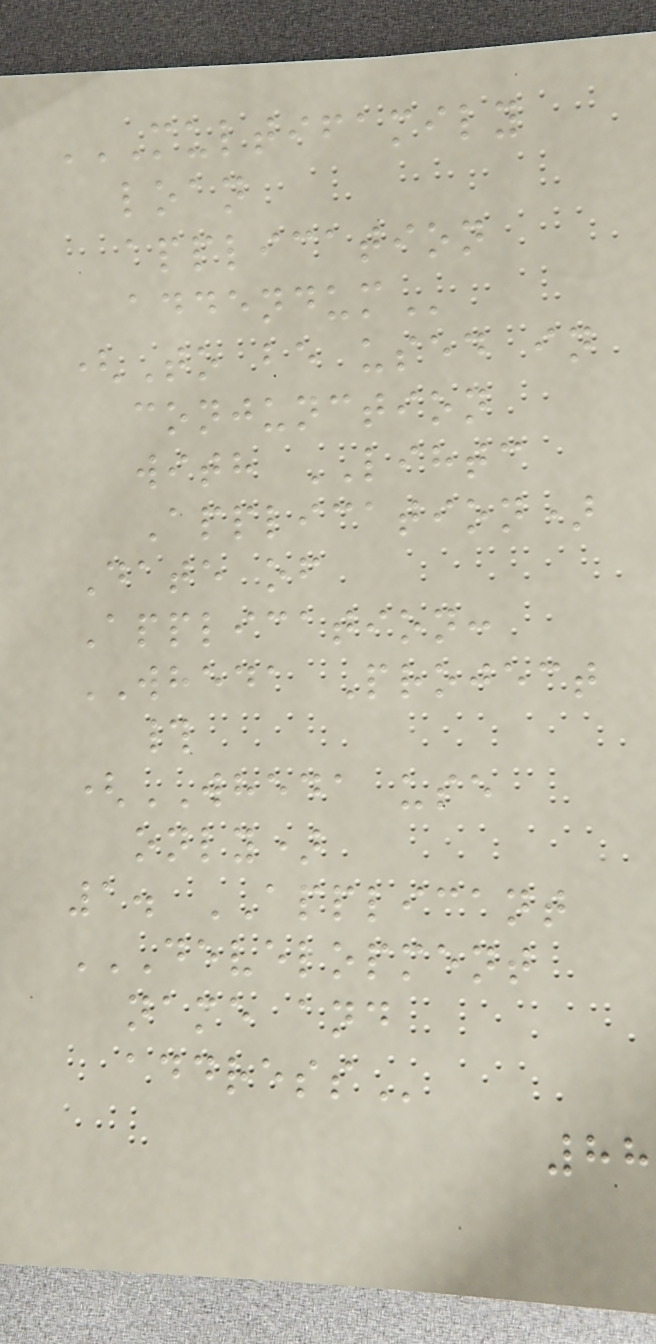MULTIFAMILY
LOAN
APPLICATION
ADDENDUM
(To be used in
conjunction
with LIHTC
Application)
Date of
Application:
WHEDA Project
#
(WHEDA use
only)
1. APPLICANT
DEVELOPMENT
NAME AND
ADDRESS
88
